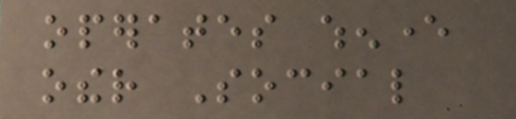operates whenever
other Social
